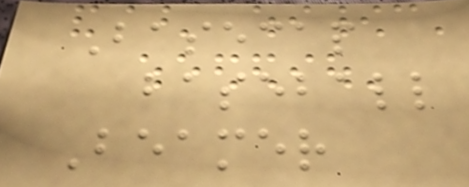Basecap
baseball
Beamer
